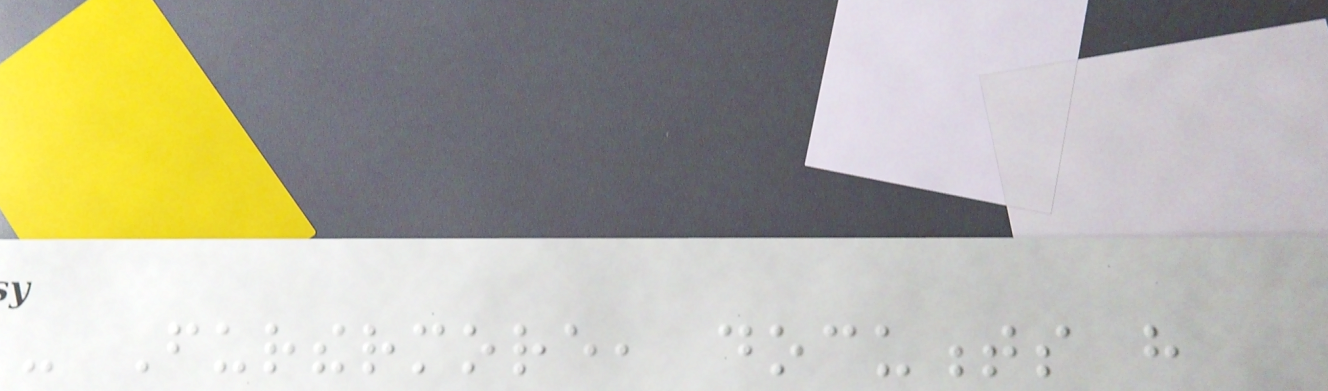- Furthermore, documents have
